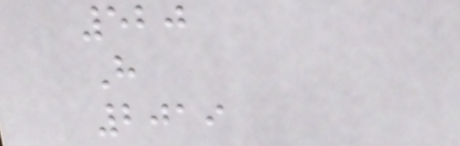520
H
2019
